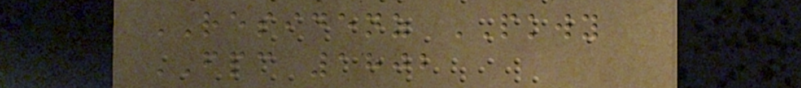RESIDENZ PKWY
FPC 1802
